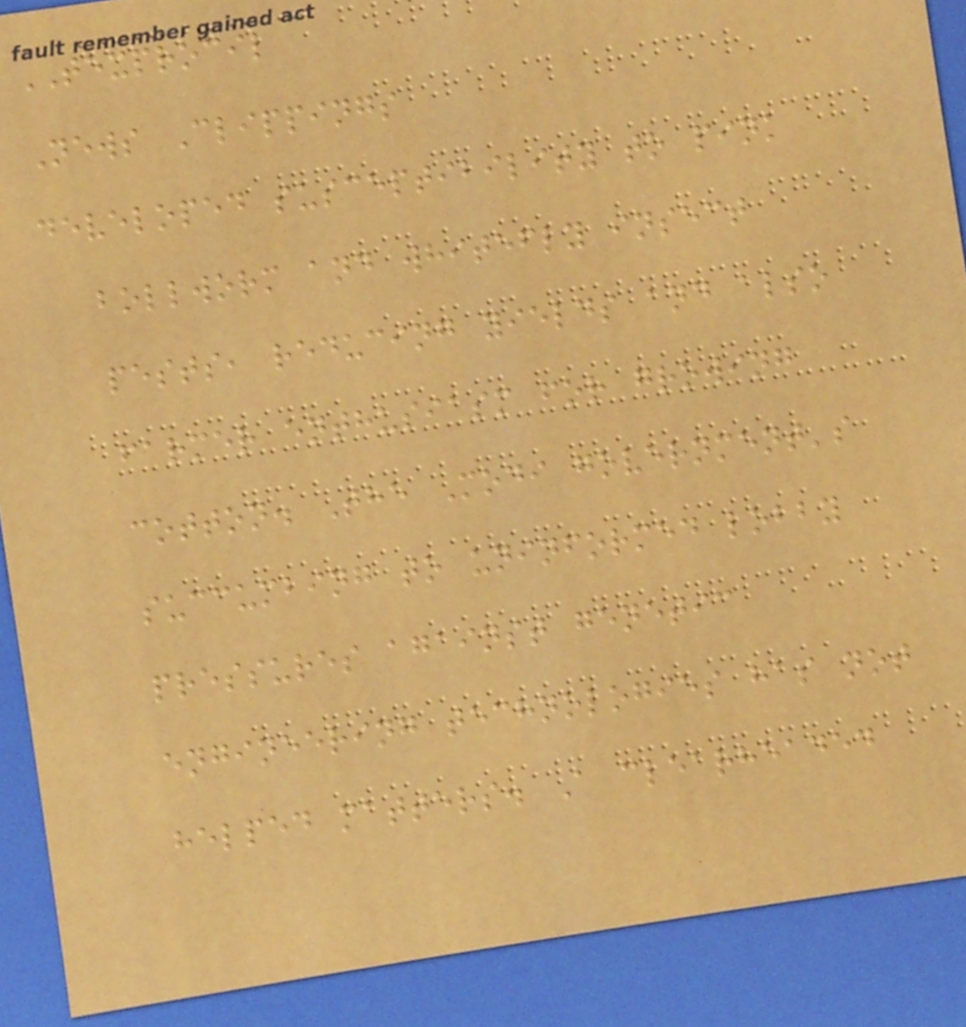TEXPROCIL
News Clippings
developed susceptibility to pink
bollworm and whitefly insect
pests, reducing yields and also
farmer enthusiasm for growing
cotton. The Modi government's
succumbing to uninformed lobby
pressures against genetic
engineering technologies has not
helped matters. A clearheaded
